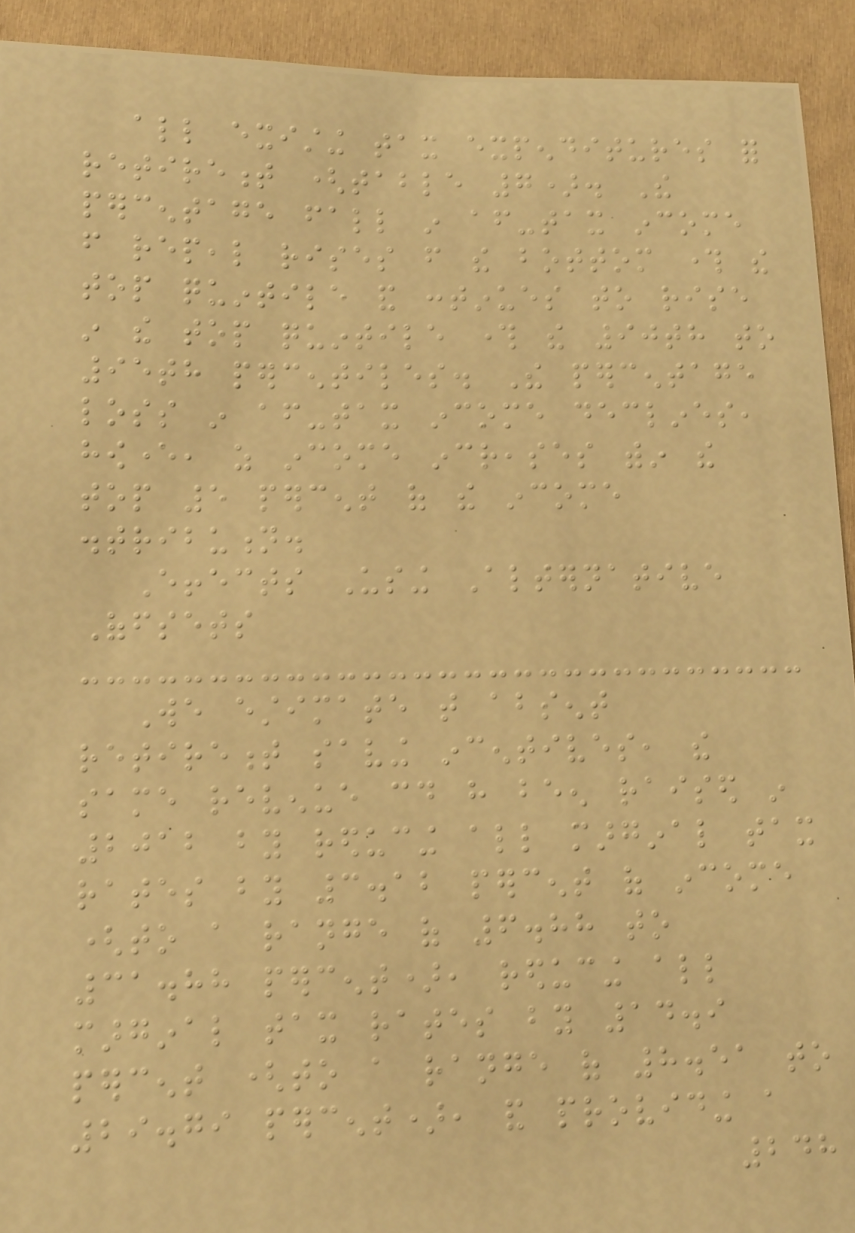all existing tax expenditures for
retirement (table 7). The
percentage fall in after-tax income
from repeal rises from the bottom through the
top quintile and continues to rise
in the top quintile through the 90th to
95th percentiles. The percentage
loss in after-tax income declines,
however, as income increases within the
top 5 percent of the income
distribution.
Effects Using Alternative
Offsets
We estimate that absent
retirement saving incentives, the
same revenue could have been raised in
2012 by reducing all marginal tax
rates by 3.12 percent of income
(to a range of 6.88 to
31.88 percent), reducing all
marginal tax rates by 14.9
percent (to a range of 8.51 to
29.79 percent), and providing a
248
